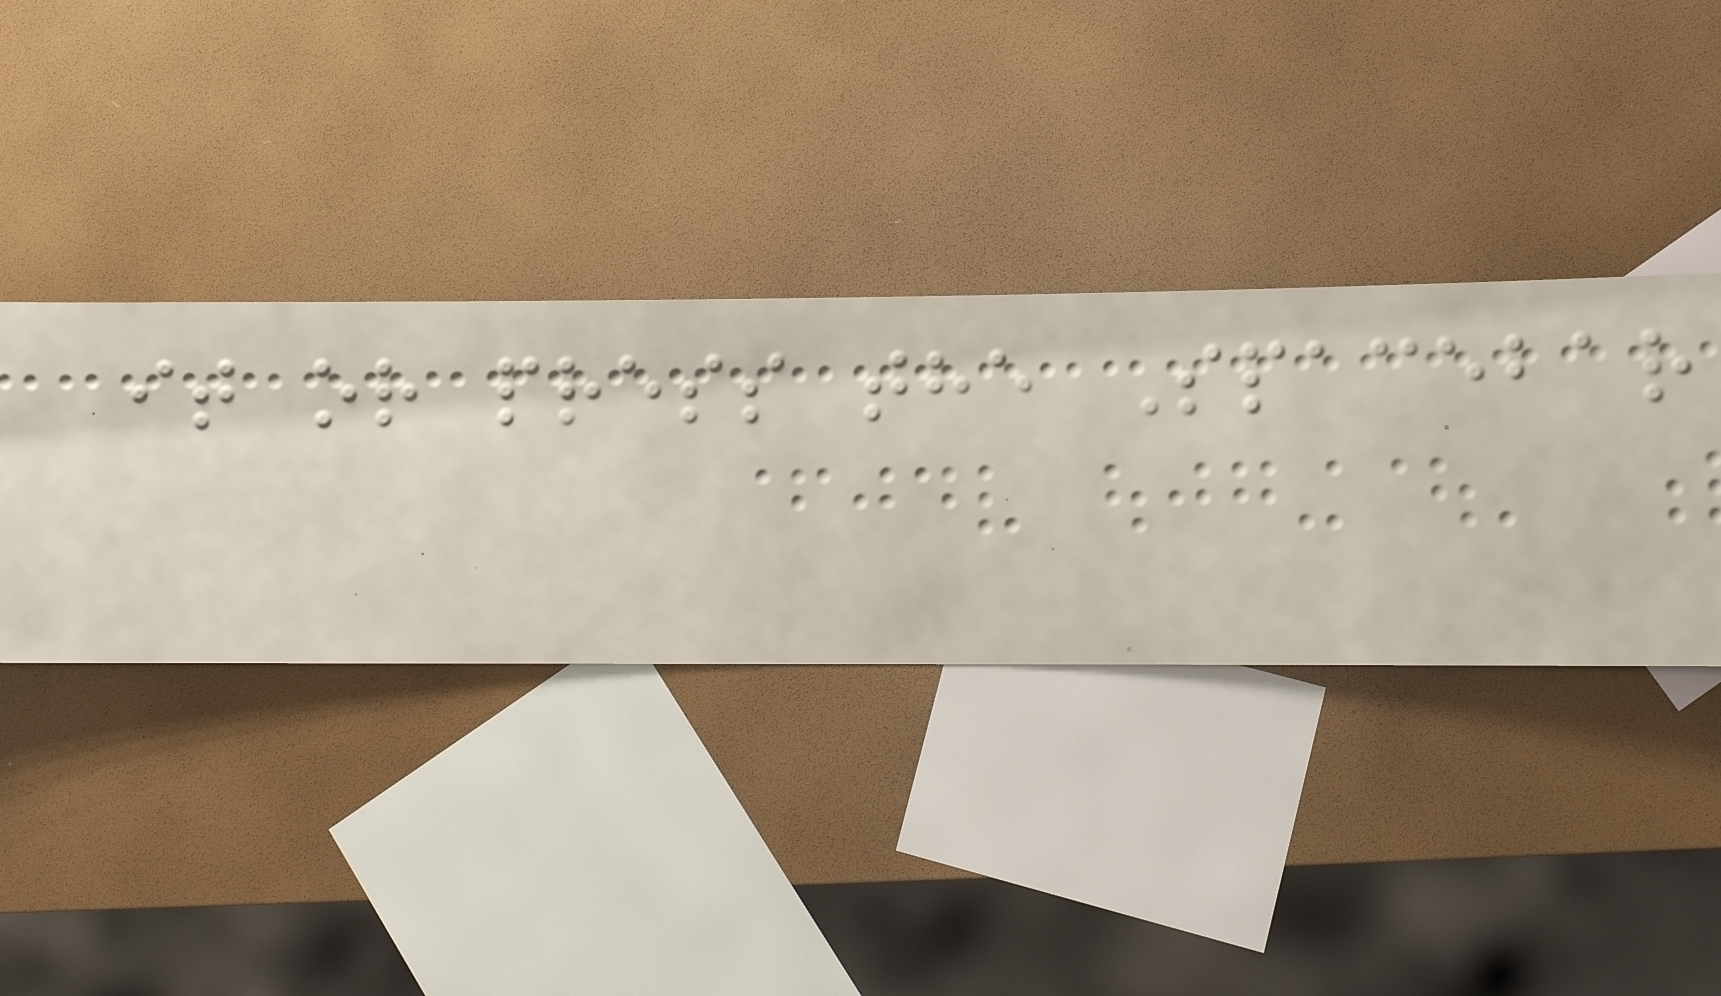it or press the Spacebar
